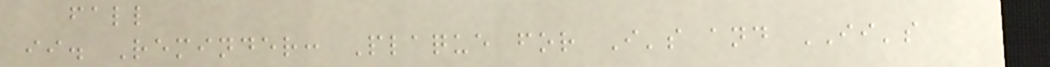fall
ii. Reminder: Plaque for I's and II's
